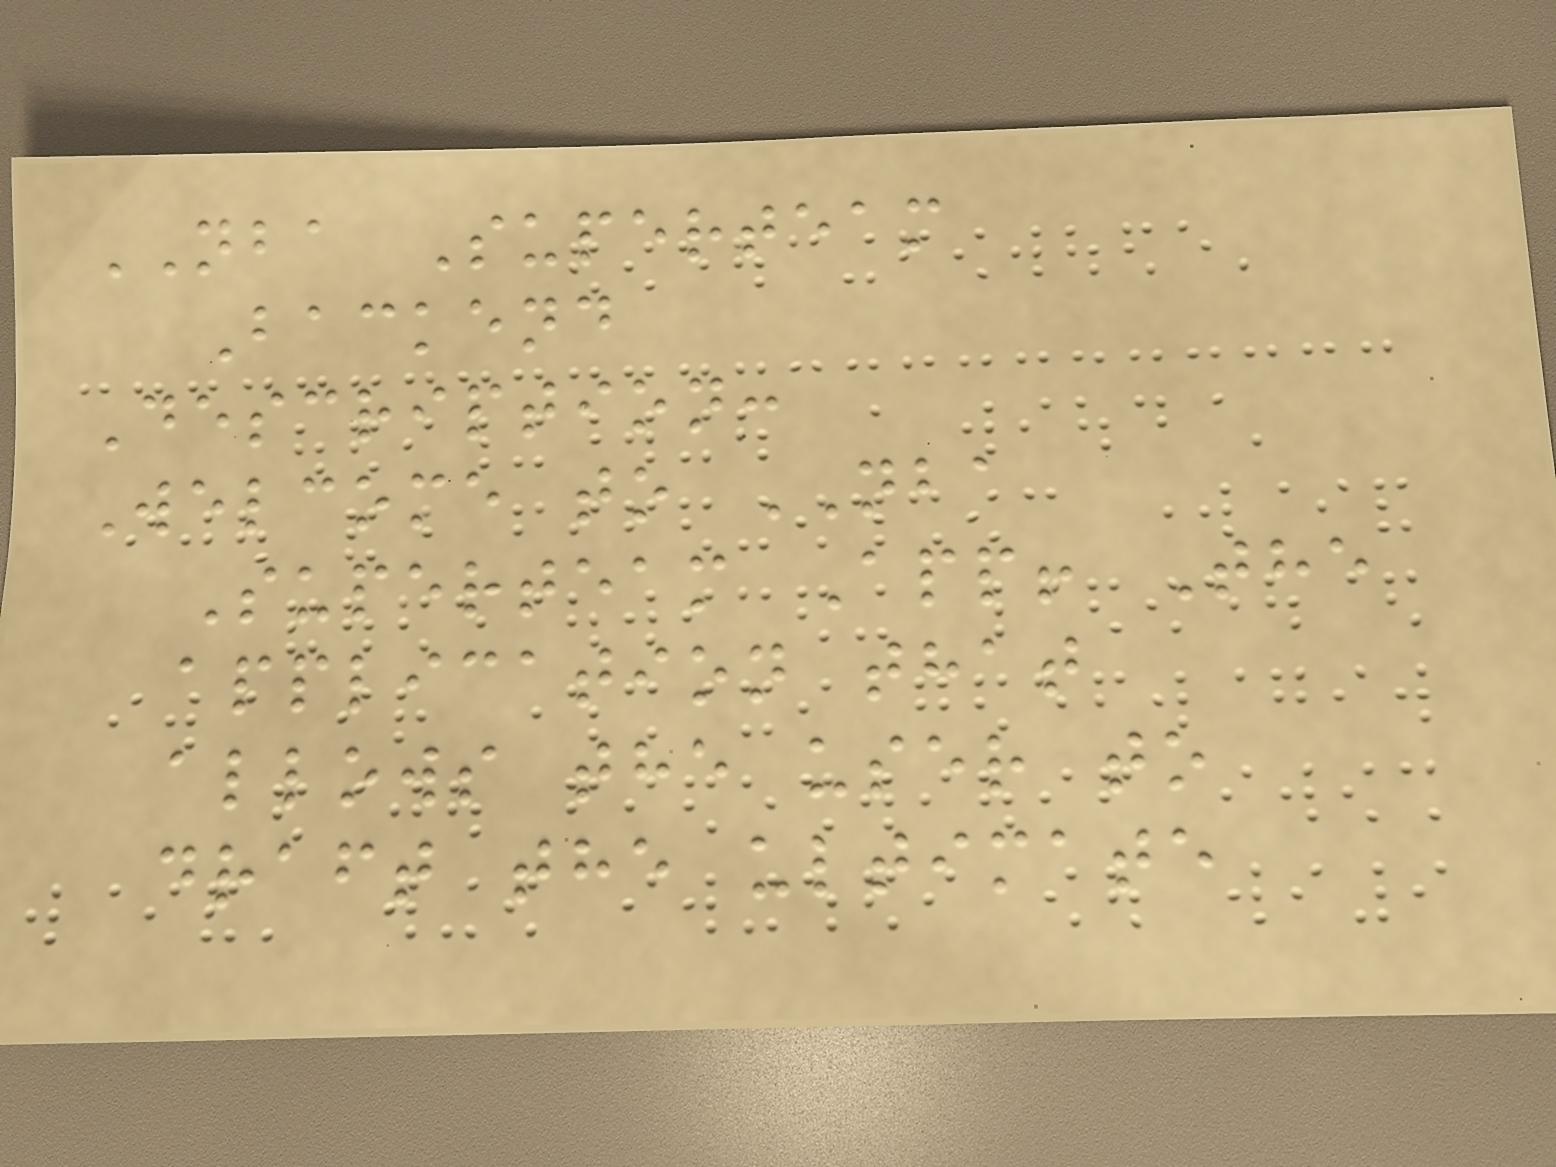NBA Superteam
Backend
Description:
Welcome to NBA
Superteam App! The
application that
allows the user to
draft the ultimate
